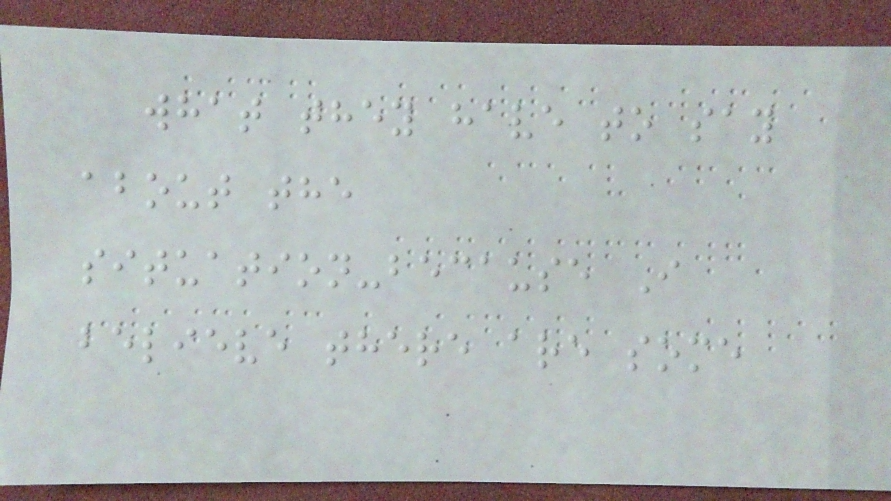what they have to say
about the
situation-because I
believe there are some
